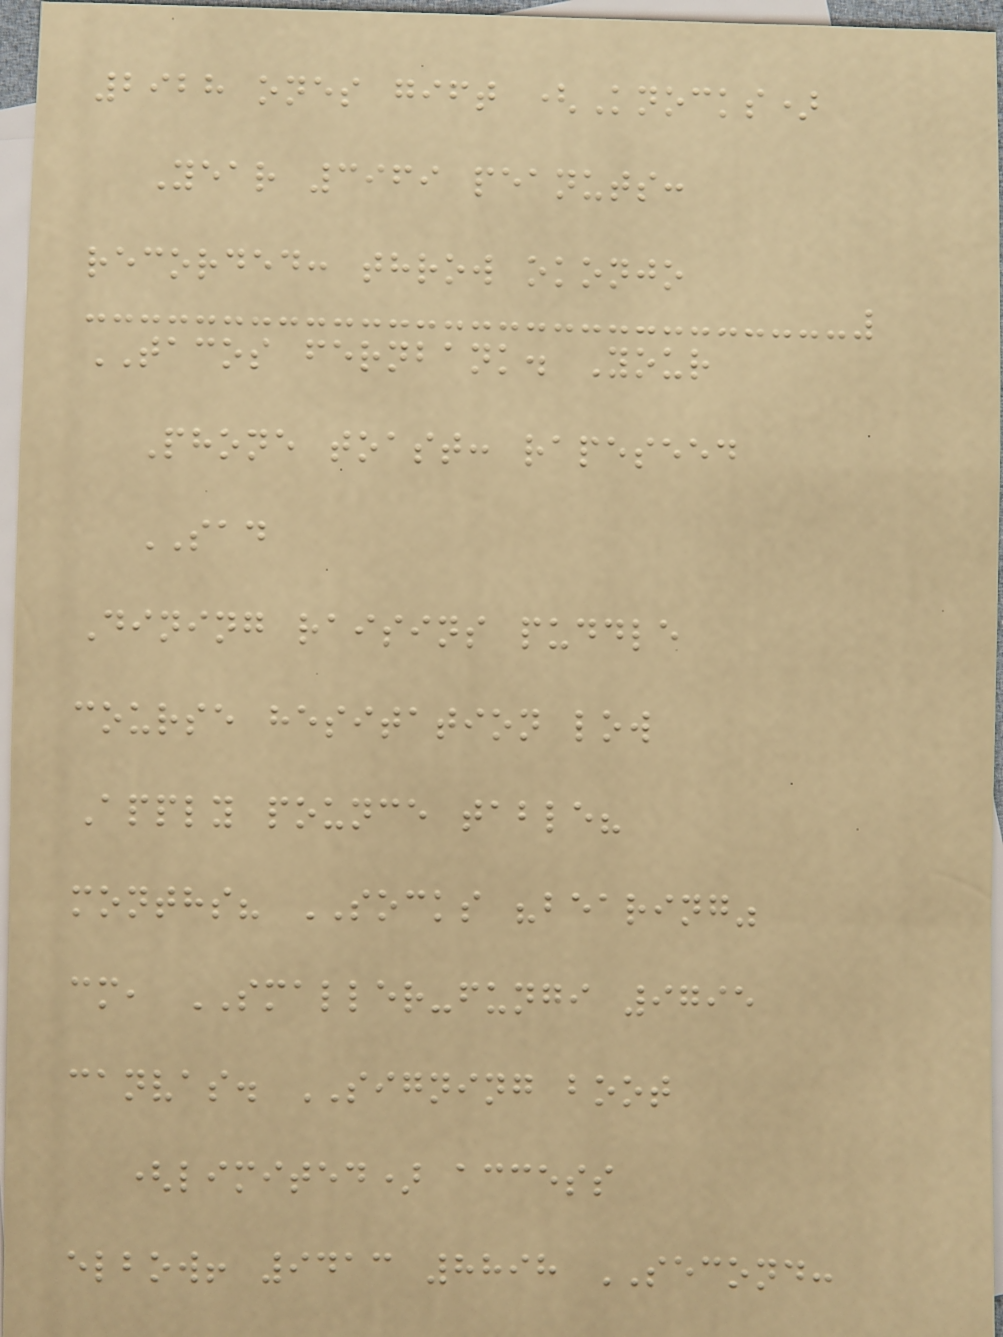2928 ones gift (Knocks)
Year 3969 peanuts:
recorded: throw okonjo
TACOS fernbank. Your
Phone toast: rapeseed
SAD
Dining raisins puddle
course hesitation low
Apply pounce table?
months? SOCKS "bearing"
cm, SMALLER-fungi 9795
canvas. SIGNING boot
(limited) access
elbow! 9413 8898 SECOND:
